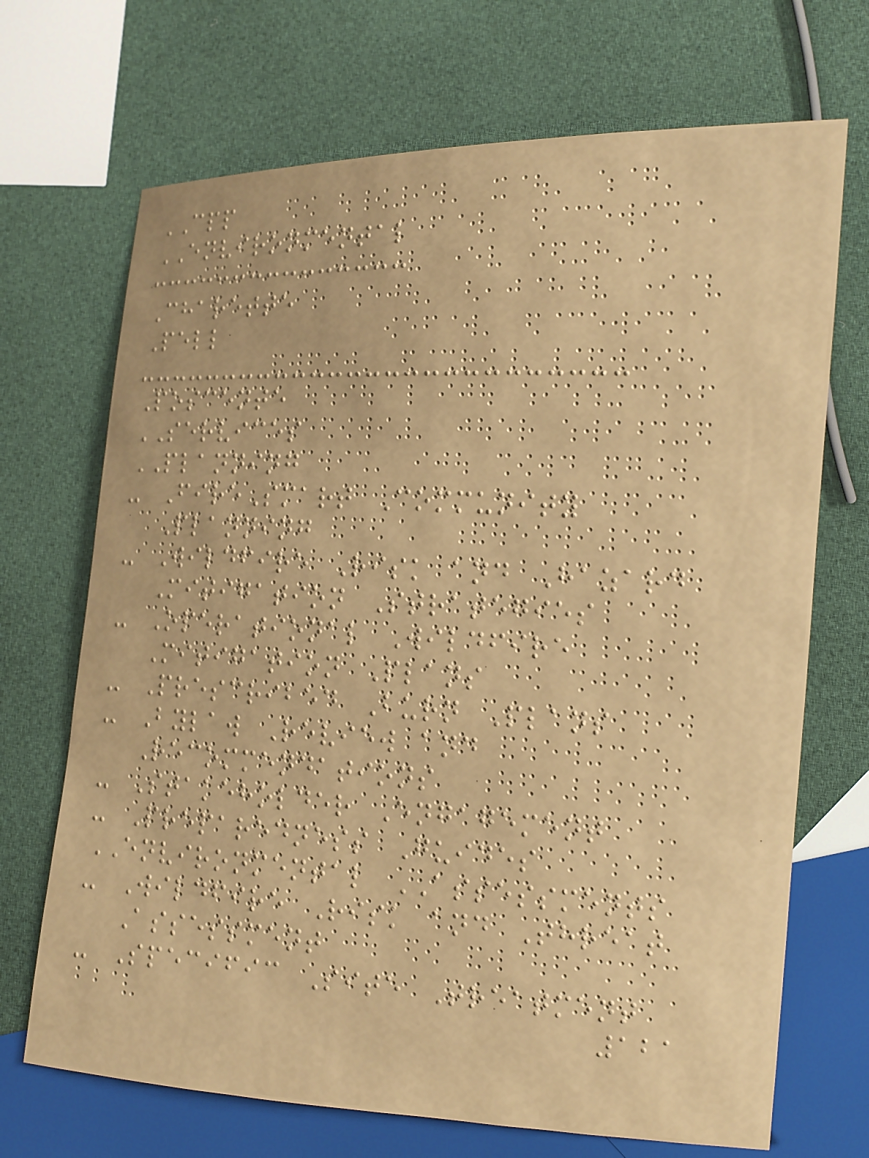CPP
ENVIRONMENTAL
Charette
Pell
Poscente
SERVICES
PLANNING
- FireSmart Community
Planning
- Wildfire Risk and Hazard
Mitigation Strategies
- Operational Wildfire
Mitigation Plans
- Prescribed Burn Plans
- Bylaw Review and
Recommendations
- Stakeholder Engagement
- Preparedness Guides
ENVIRONMENTAL ASSESSMENTS
- Wildfire Risk and Threat
Assessment
- Specific Site Treatment
121
